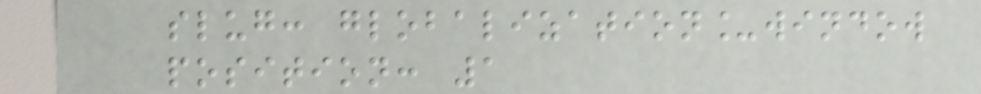slug: globalization_window
position: 1
